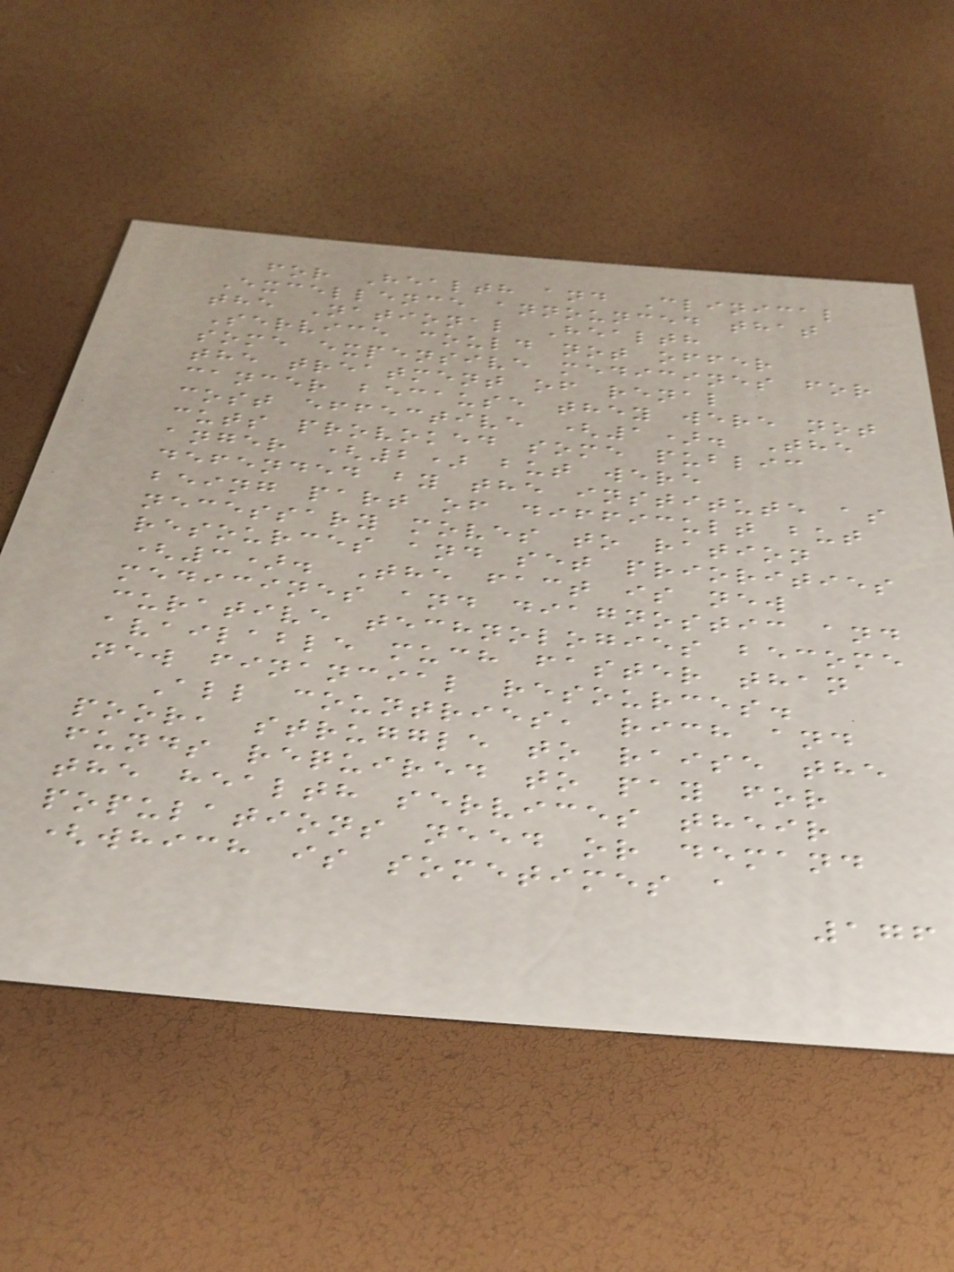for Health and Clinical
Excellence announced that
the National Health
Service could not offer
some expensive medicines for
the treatment of renal
cancer because they were not
cost effective (1). The
cuts provoked some public
anger (2) but were
defended by the institute as
being part of difficult but
necessary moves to ration
resources and set priorities
(3). The fact is new
medicines and diagnostic and
curative technologies become
available much faster than
new financial resources.
All countries, rich and
poor, struggle to raise the
funds required to pay for
the health services their
populations need or demand
(which is sometimes a
176
